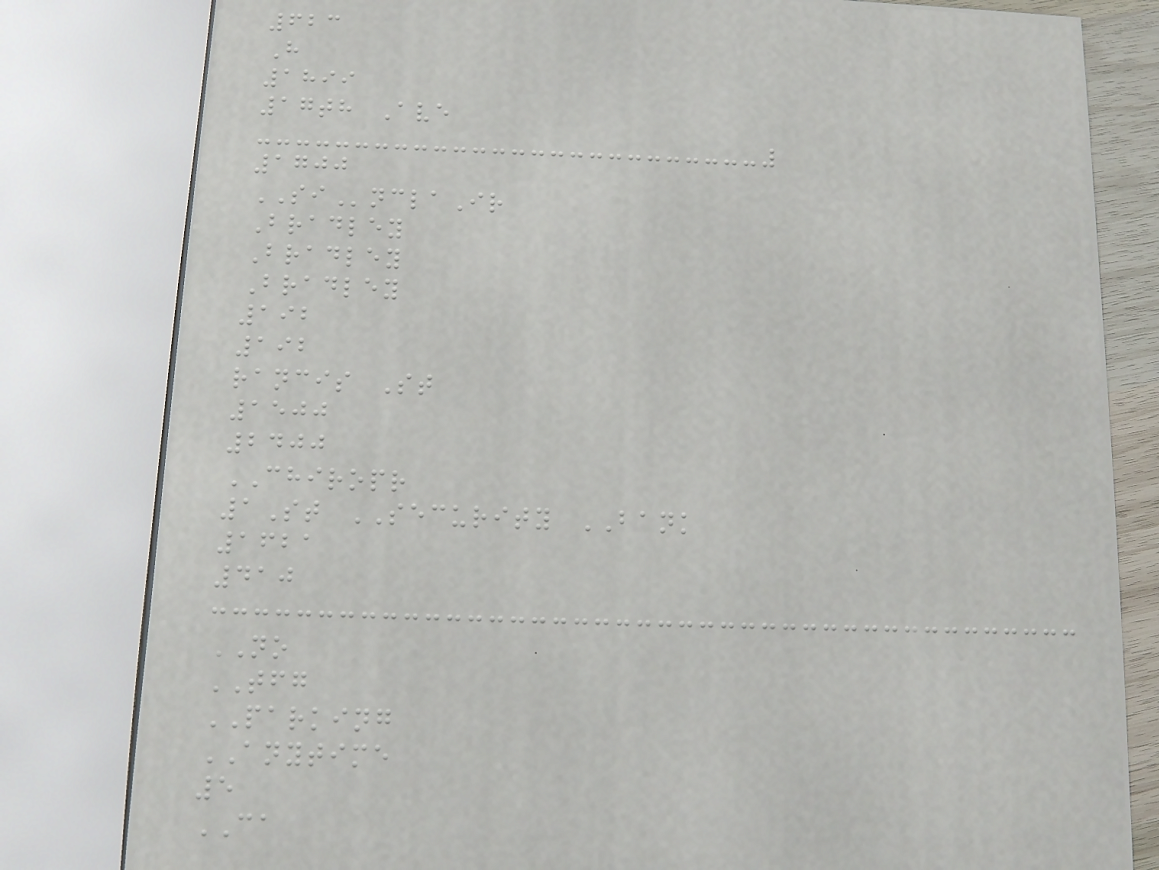623
H
1899
17th Ave
1700
SInclaIr
Bradley
Bradley
Bradley
192
192
rancis St
1500
2400
CHIROPR
1St SECURITY BANK
1621
410
NO
TFG
PARKING
ANYTIME
5
CA
